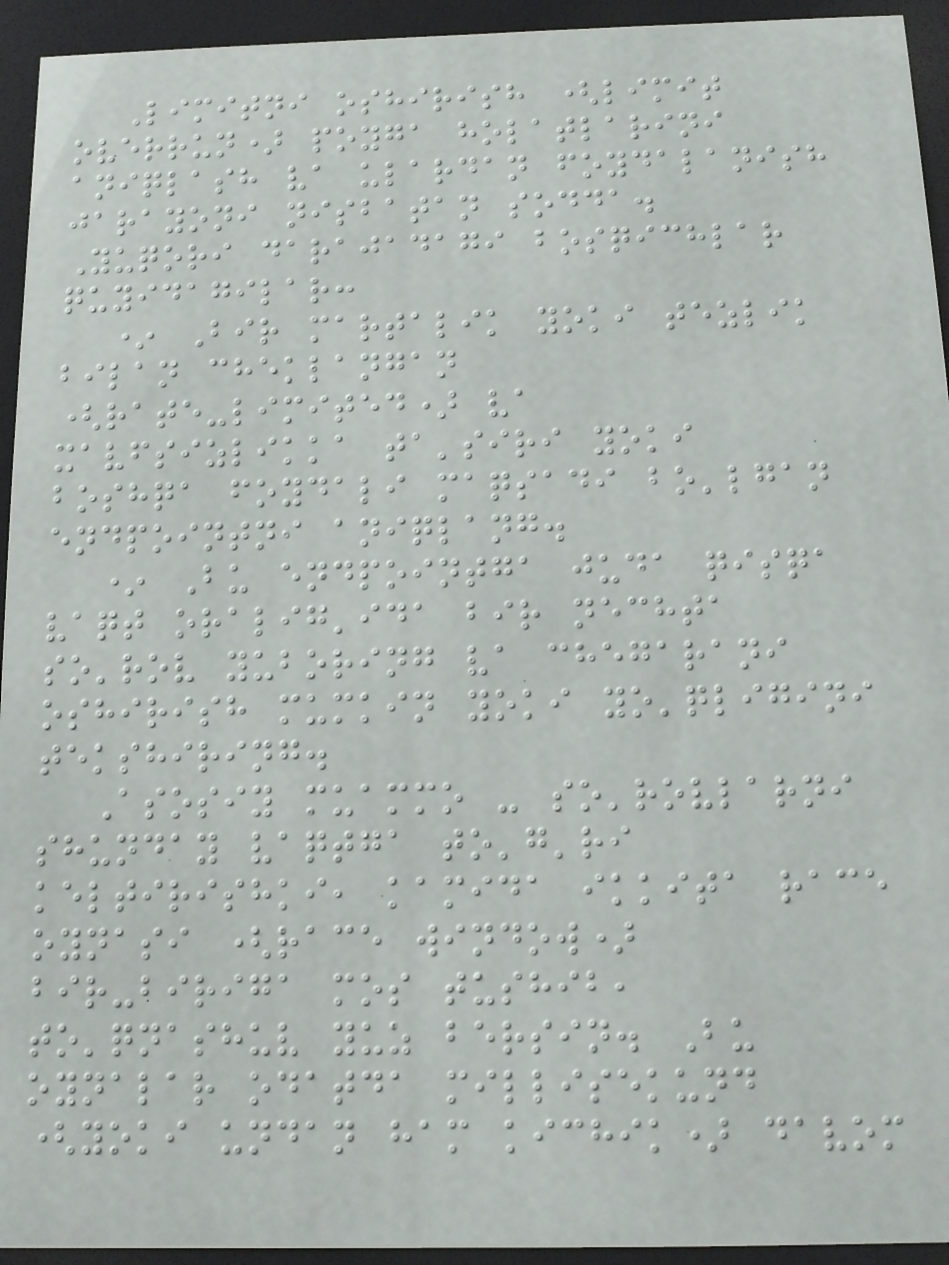Limitni oshirish (limit
overrun) poyga holatlarini
aniqlash va ulardan foydalanish
jarayoni nisbatan sodda.
Yuqori darajadagi bosqichlar
quyidagilar:
* Bir martalik yoki tezlik
bilan cheklangan
(rate-limited) va
xavfsizlikka ta'siri yoki
boshqa foydali maqsadi bo'lgan
endpointni aniqlang.
* Bu endpointga juda qisqa
vaqt oralig'ida bir nechta
so'rov yuboring va chegarani
oshirish mumkin yoki yo'qligini
tekshiring.
Asosiy muammo - so'rovlarni
shunday vaqtga to'g'ri
keltirishki, kamida ikkita race
oynasi (race window)
bir-biriga mos tushib,
to'qnashuv yuz bersin. Bu
oynalar odatda millisekund
(yoki undan ham kichik) davom
